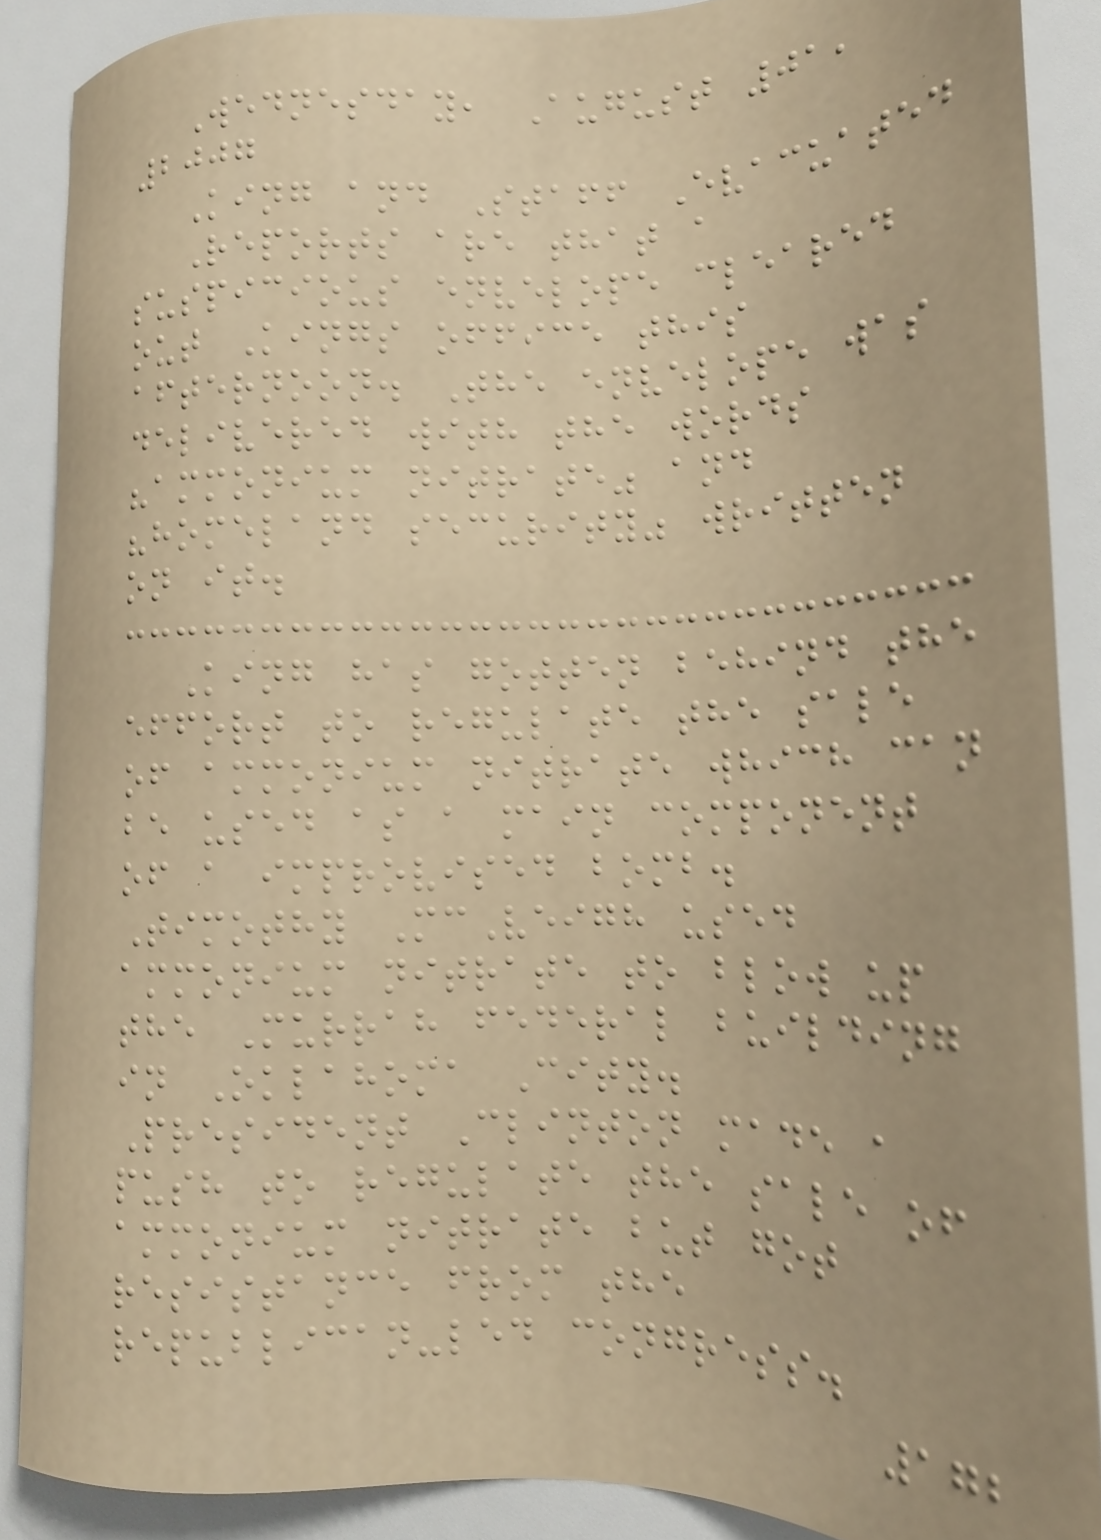Wednesday, August 01,
2007
King and Staff Evacuated
Reports are that a
suspicious envelope cleared
out Kings office this
afternoon. The envelope was
delivered with the words
"ammonium nitrate" and
"homeland security" written
on it.
King has gotten behind the
effort to regulate the sale
of ammonium nitrate which can
be used as a main component
of a improvised bomb.
Timothy McVeigh used
ammonium nitrate to blow up
the Murrah federal building
in Oklahoma City.
President Clinton made a
push to regulate the sale of
ammonium nitrate but got
resistance from the
republican-led congress.
172
